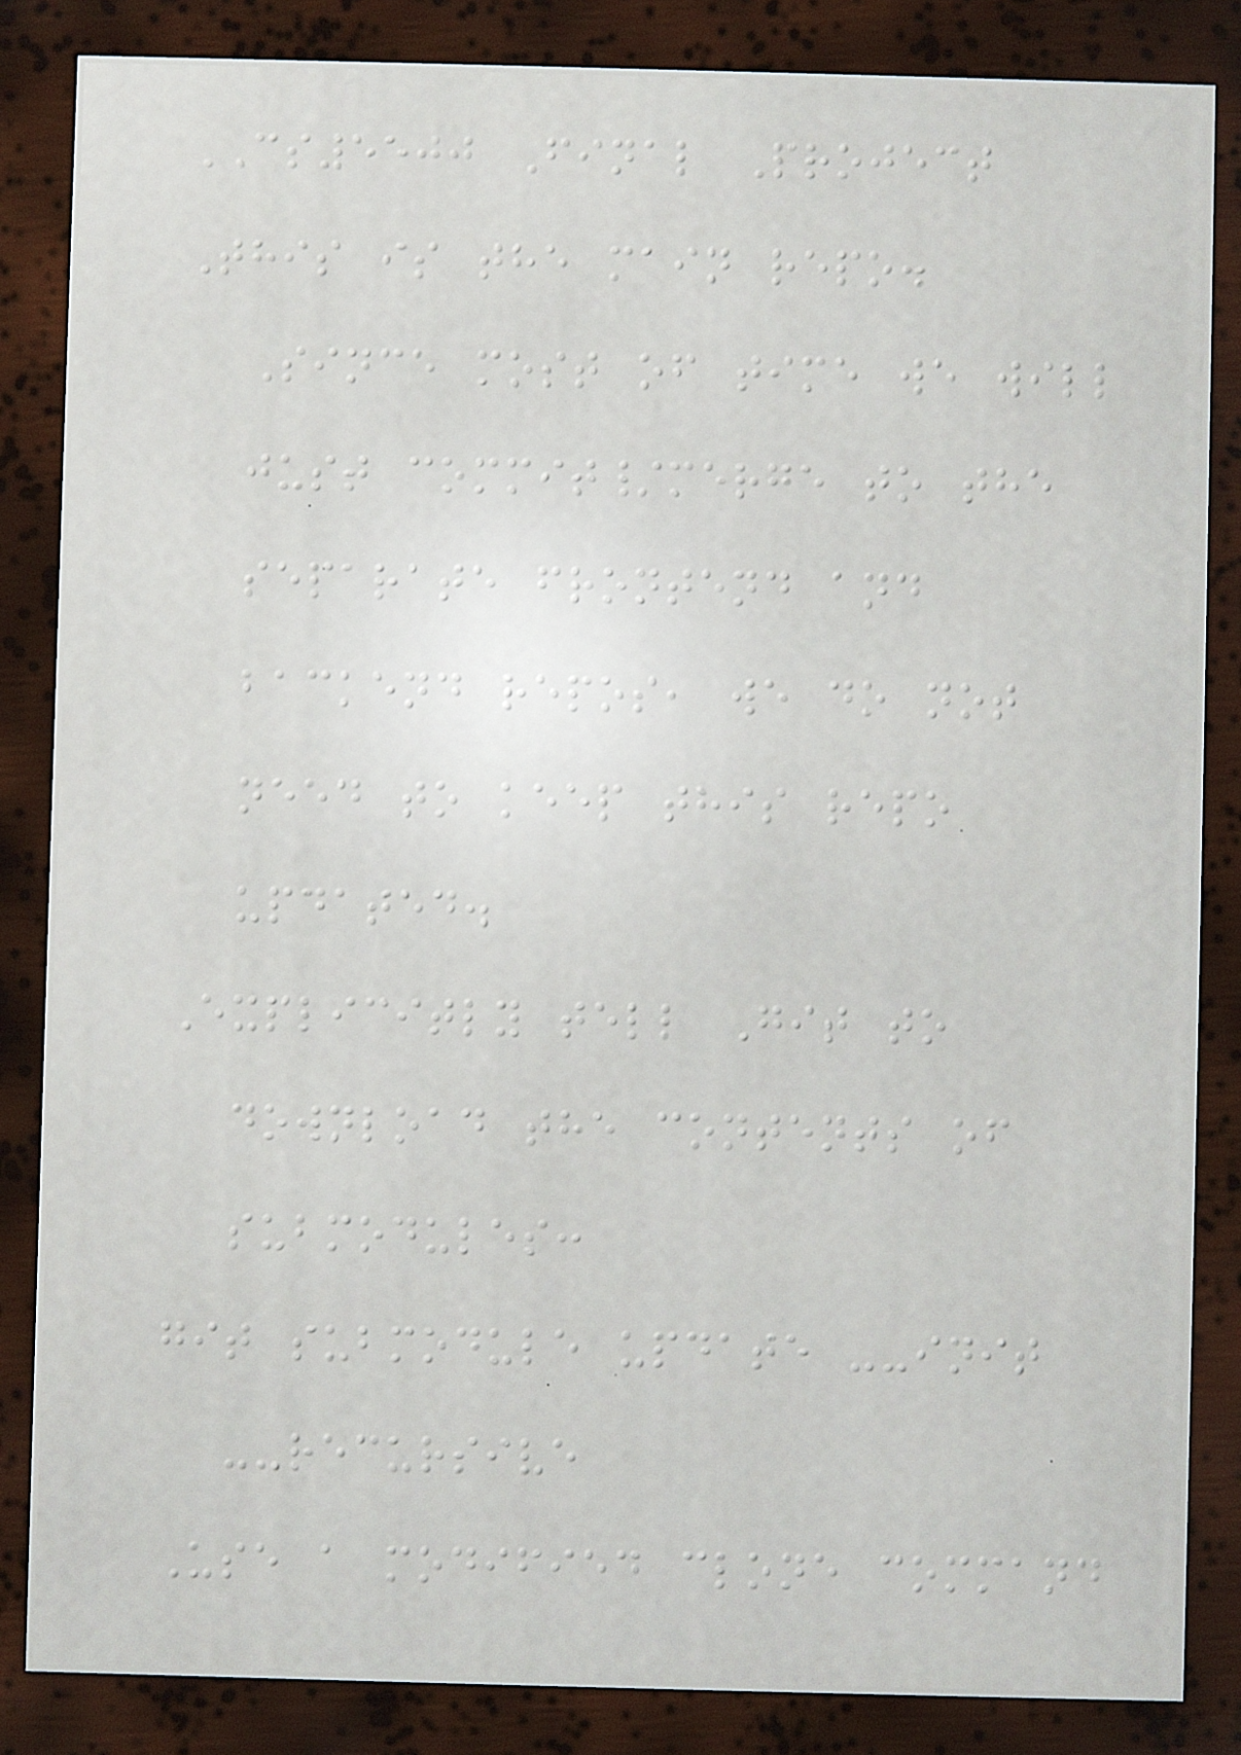CS5500 Final Project
This is the main repo.
Since most of time we will
just commit/merge to the
separate frontend and
backend repos, we do not
need to keep this repo
updated.
Explicitly tell Git to
download the contents of
submodules:
git submodule update --init
--recursive
Use a modified clone command
